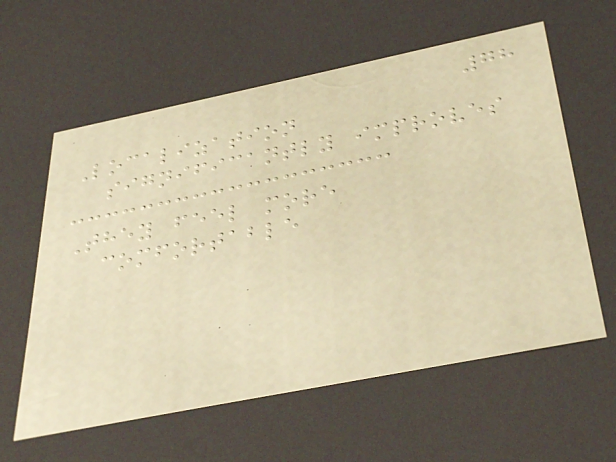78
Localization
significantly improves
They feel more
comfortable
